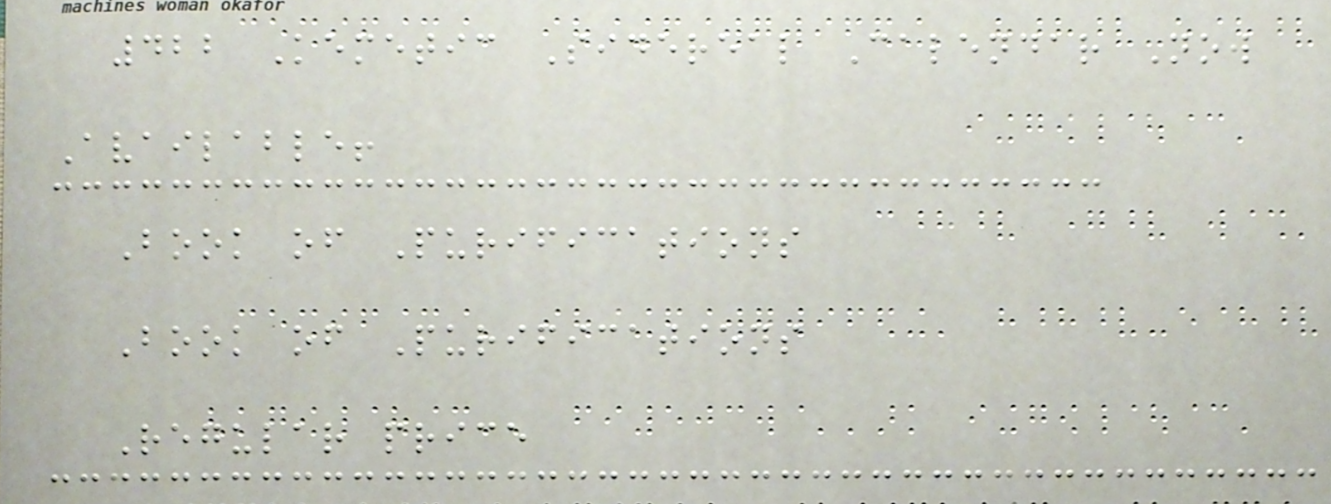422 Kemetic Sidereal Calendar Now
Available!
Book of Purifications
Book of Purifications
Regular price
